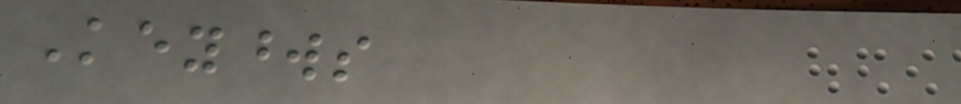Keywords
